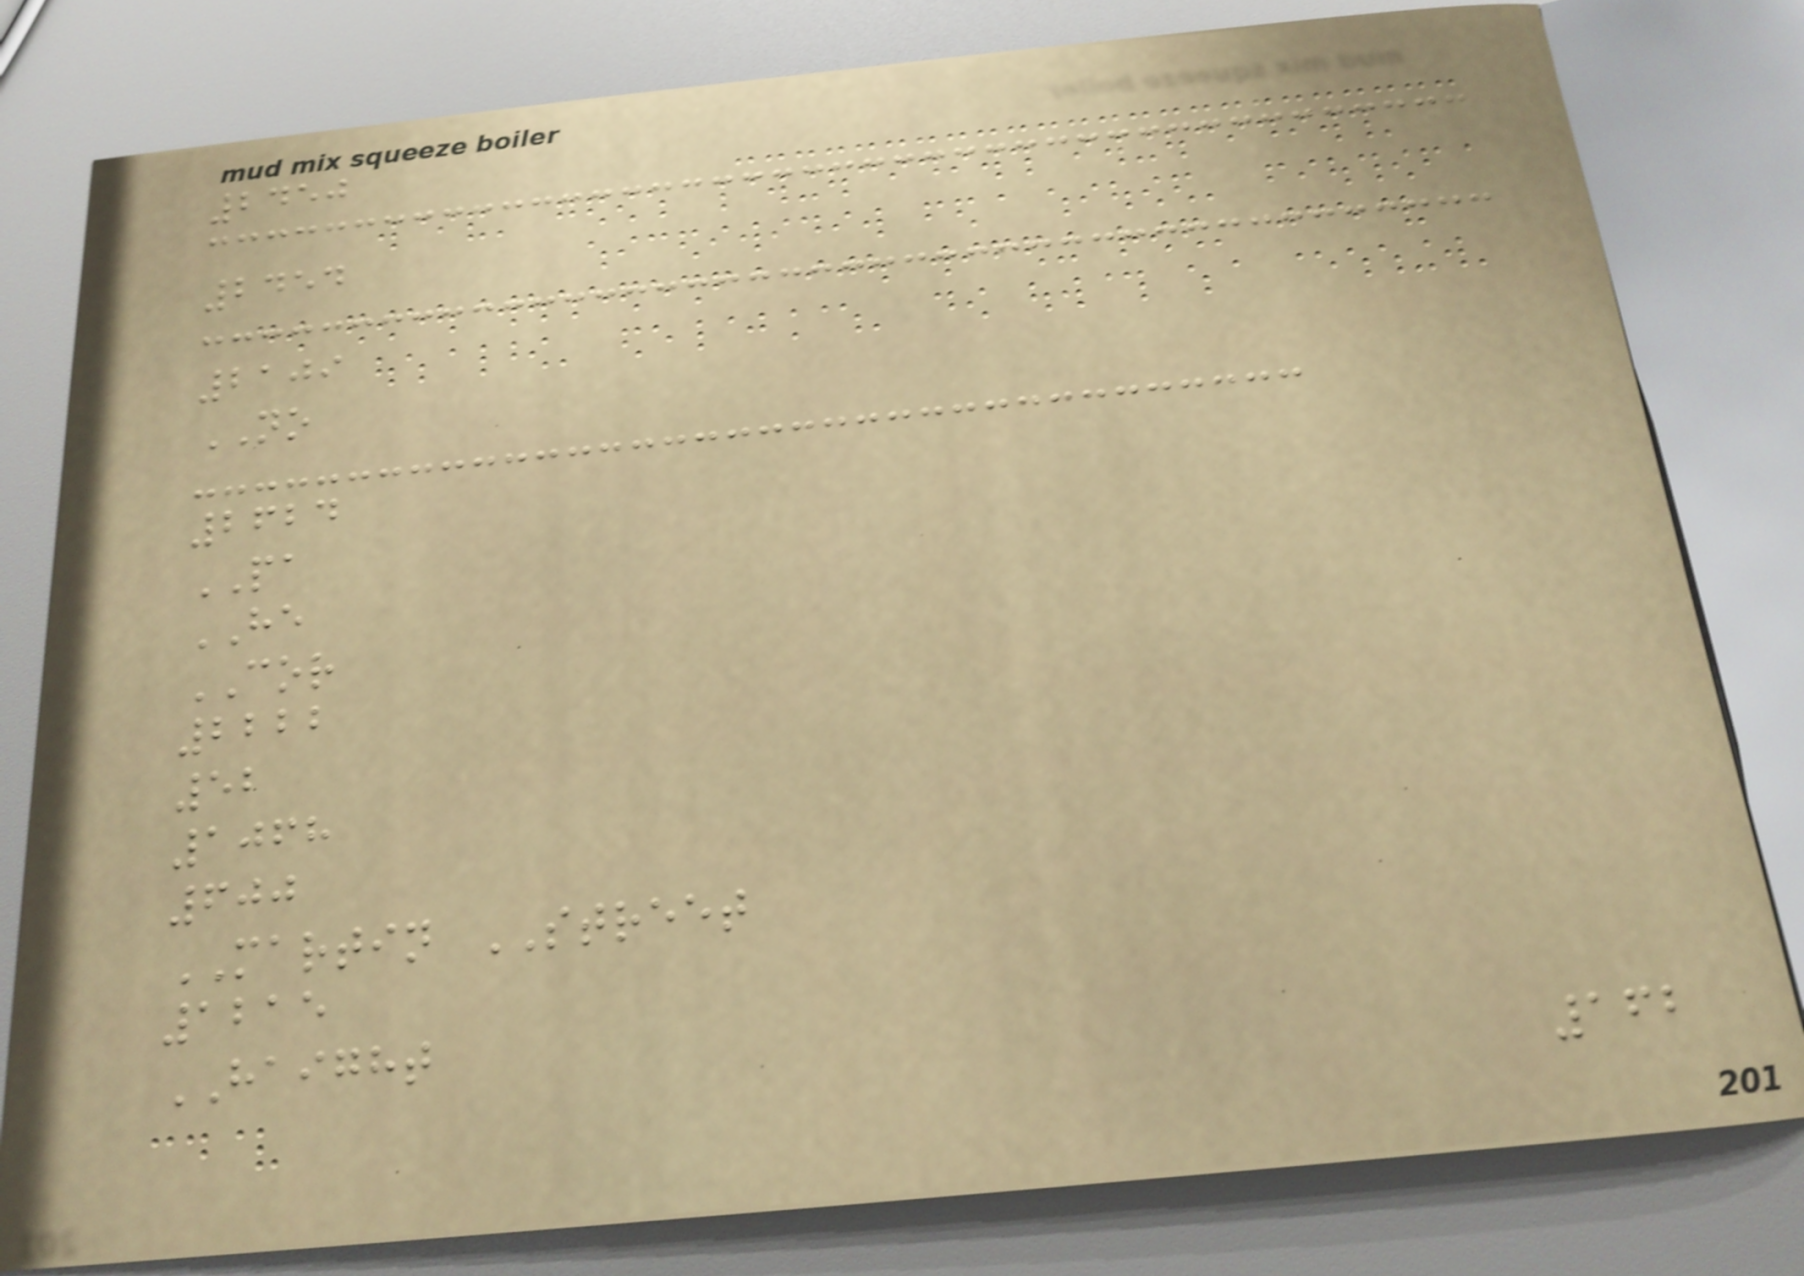2450
2454
2109
NO
2624
PA
HE
COR
2222
52
1068
600
MARTIN STREET
1215
HAIGHT
162
